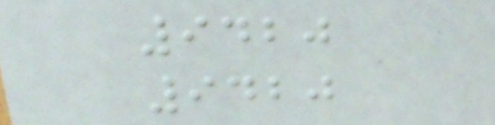9420
9420
